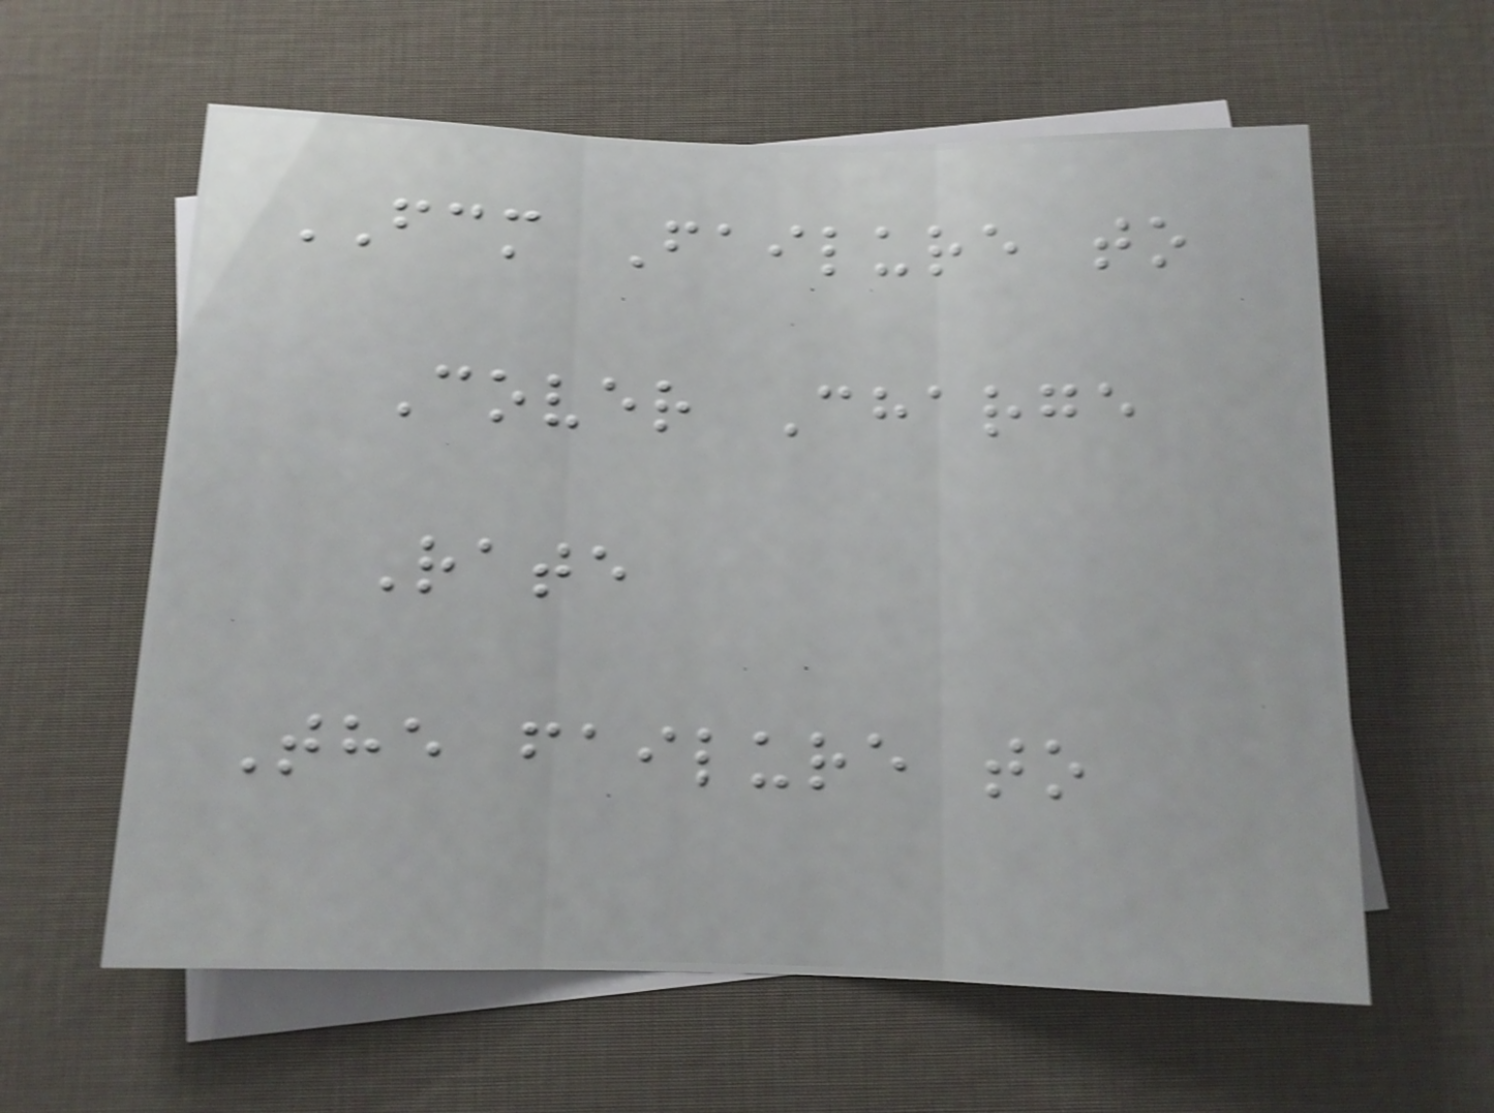FCM Failure to
Cover Charge
Rate
The failure to
